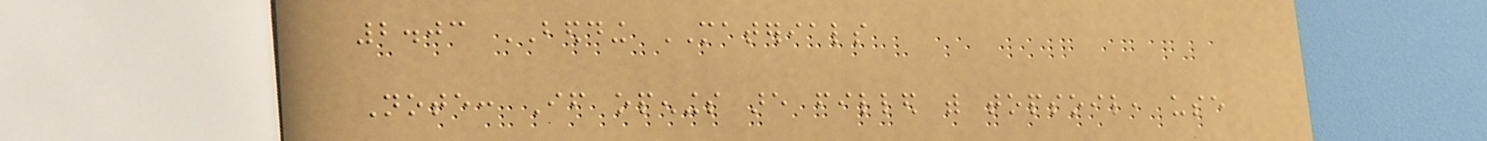2.03 BEDDING MATERIALS
Note: If openings are filled with topsoil, use
